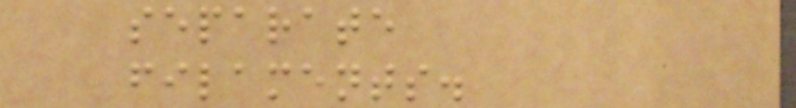separate
filaments.
